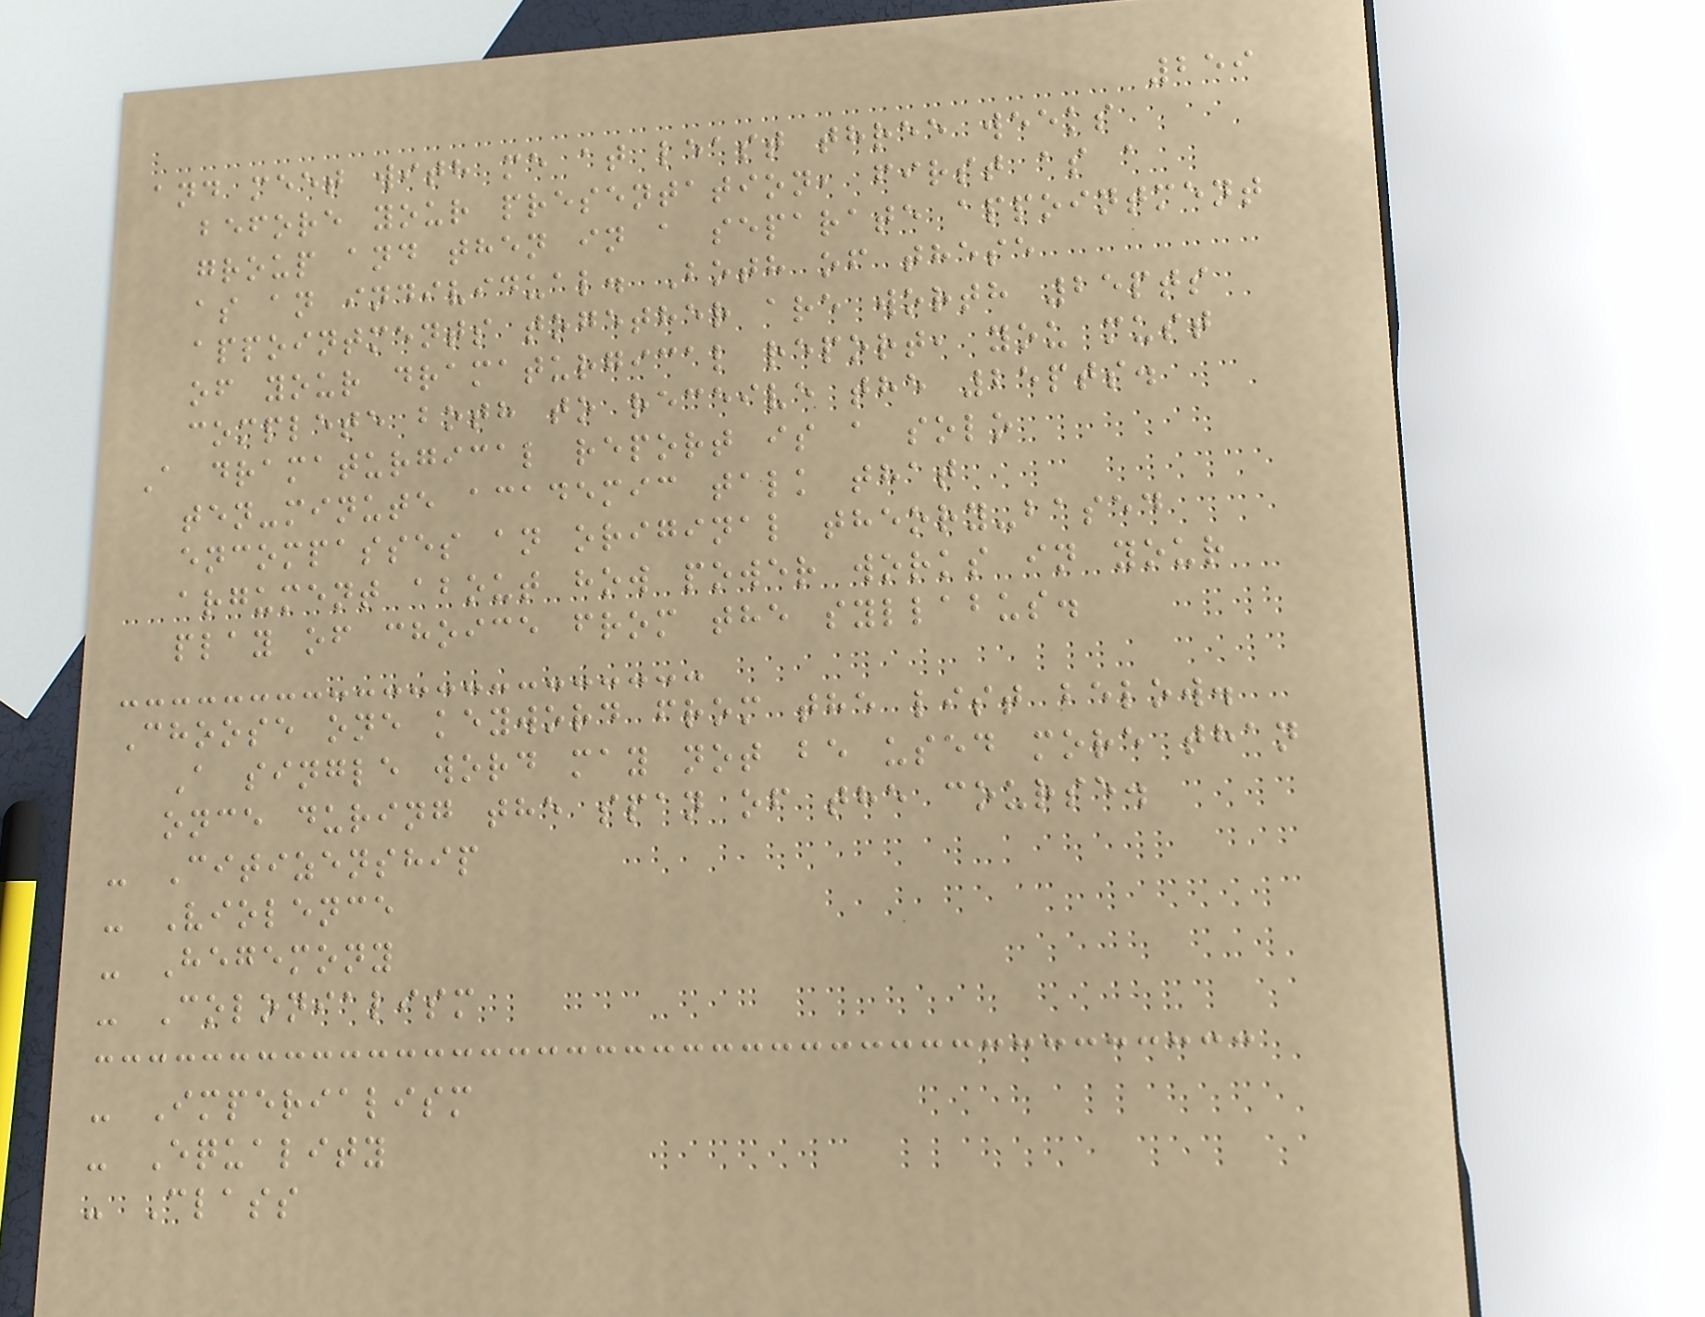259
and meet with me at least three weeks
before your presentation, first as a
group and then in a separate appointment
as an individual. Both of these
appointments together are worth 25pts
of your dramaturgical report, you must
complete both to receive the 25pts.
A dramaturgical report is a solo
ten-minute academic talk that
encompasses an original theory-based
argument about how power works in your
play of choice from the syllabus.
Choose one keyword from the list below.
A single word may not be used more than
once during the span of the course.
- Citizenship
- Violence
- Hegemony
- Colonialism
- Imperialism
- Equality
- Class
